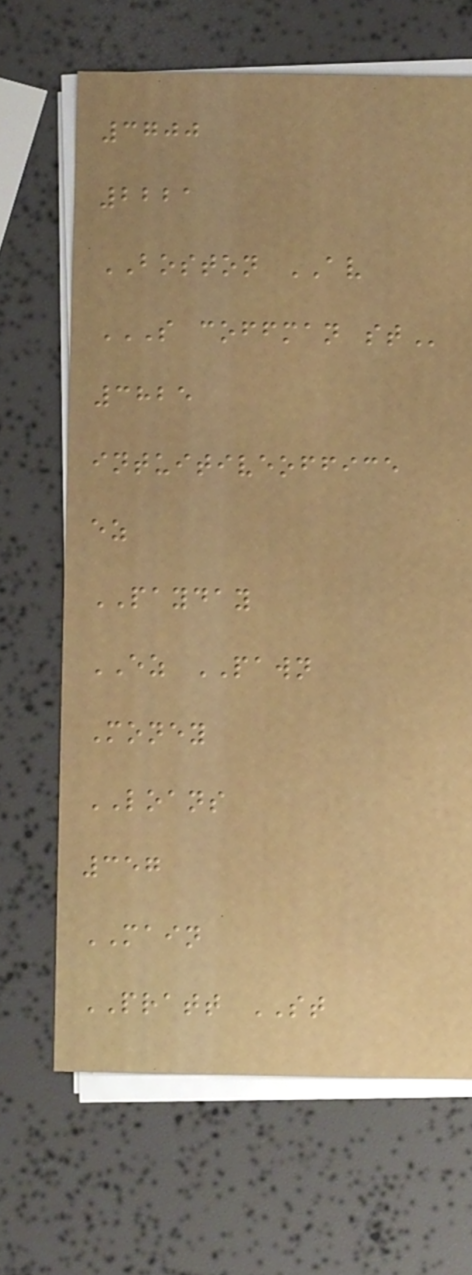3700
2221
BOSTON AV
S COFFMAN ST
3825
intuitiveoffice
ez
PAYDAY
EZ PAWN
Money
LOANS
357
MAIN
PRATT ST
